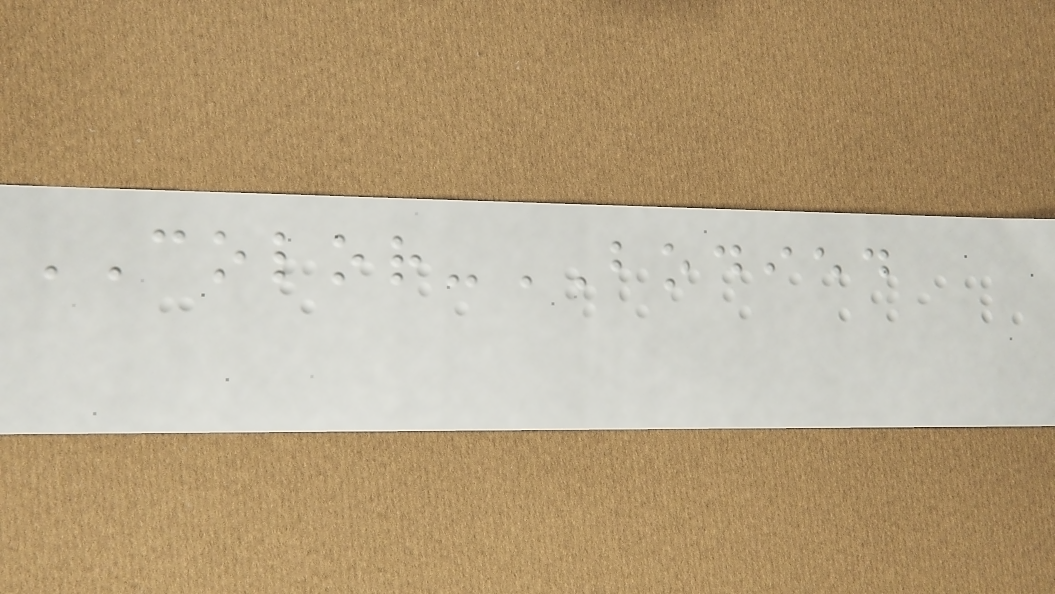COLOR-BODIED
